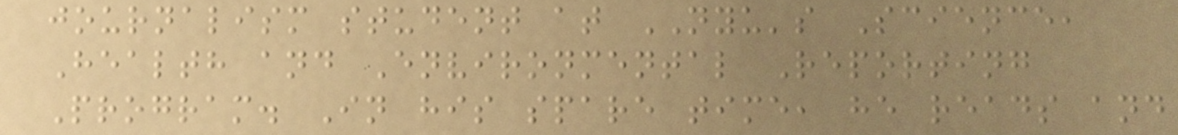journalism student at NYU's Science,
Health and Environmental Reporting
Program. In his spare time, he reads and
